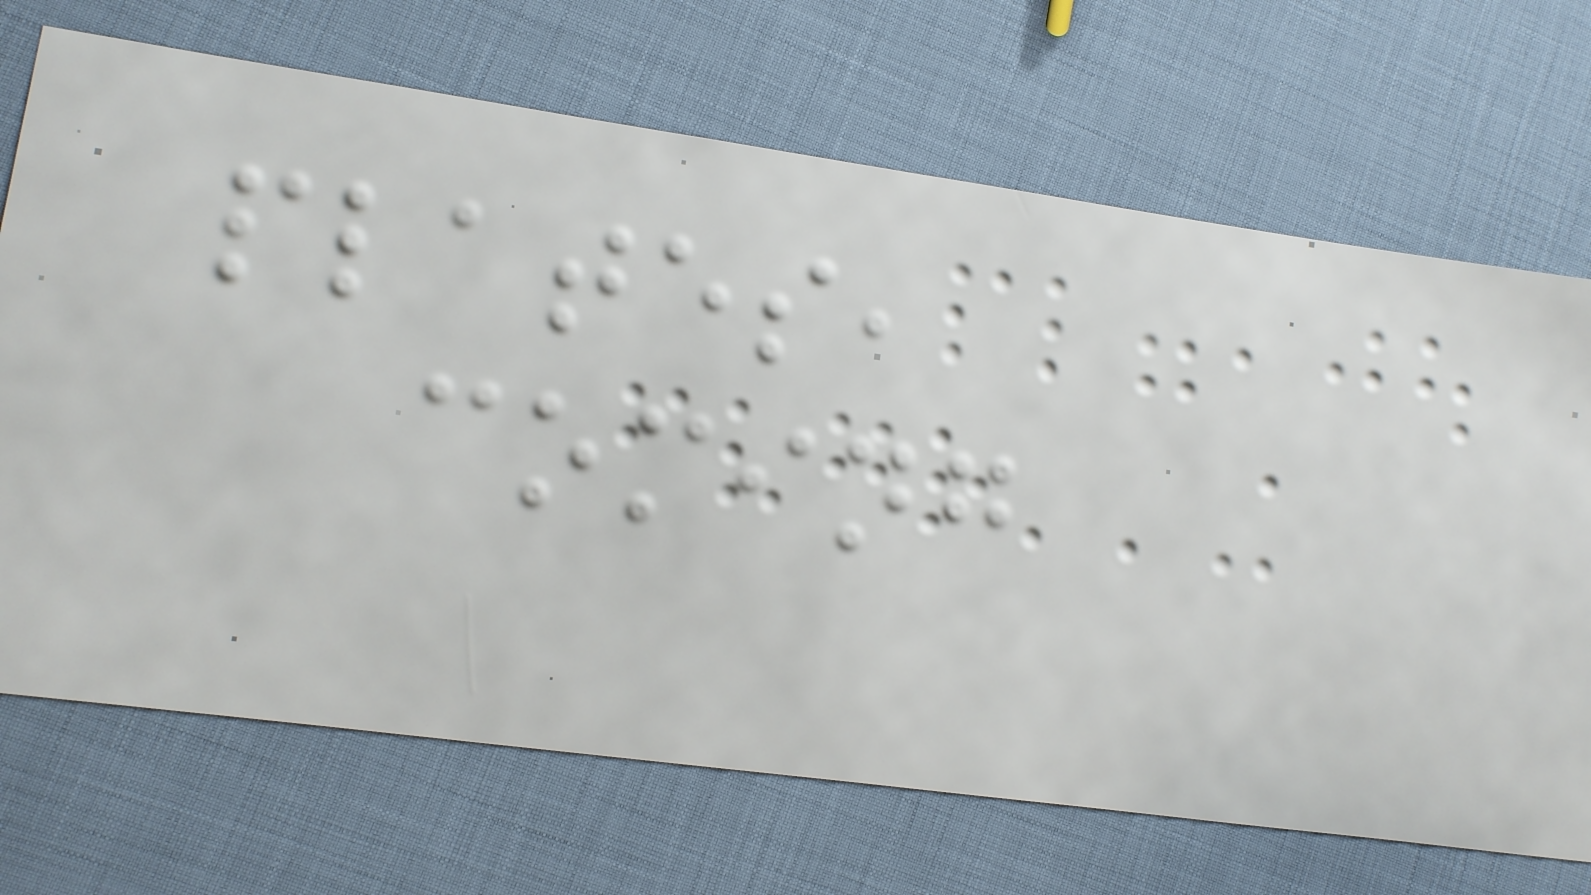plates,
coming
